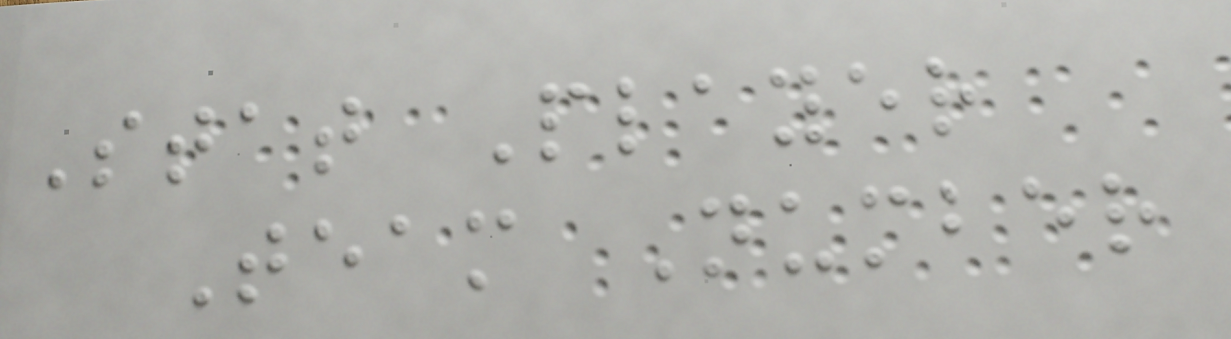Stat Player
Team Number
